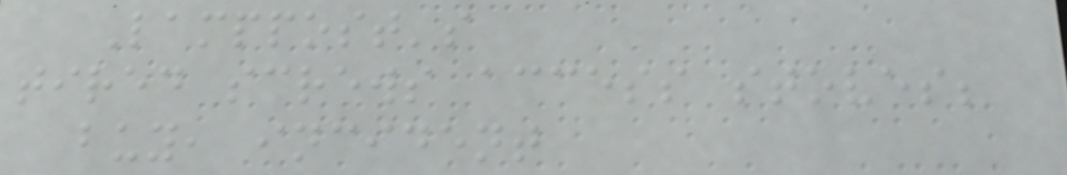Lamppost's
tired screws access stoves;
buy, incident
